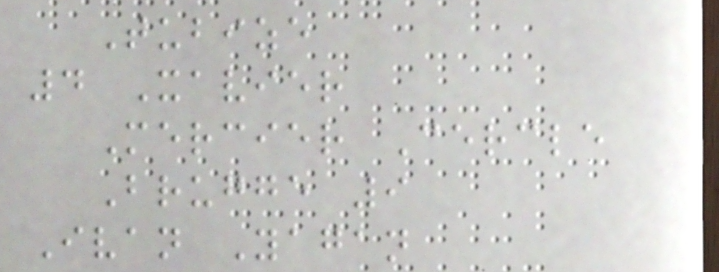Tubize
4 Xavier
Mercier Cercle
Brugge 9
Ivan Yagan
